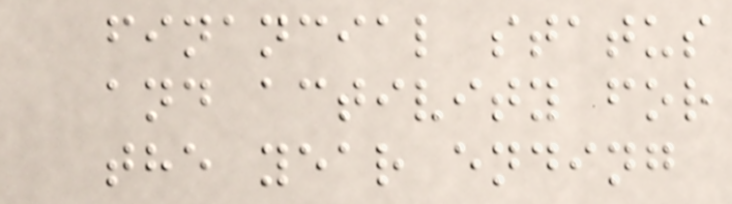financial status
and activity for
the year ending
